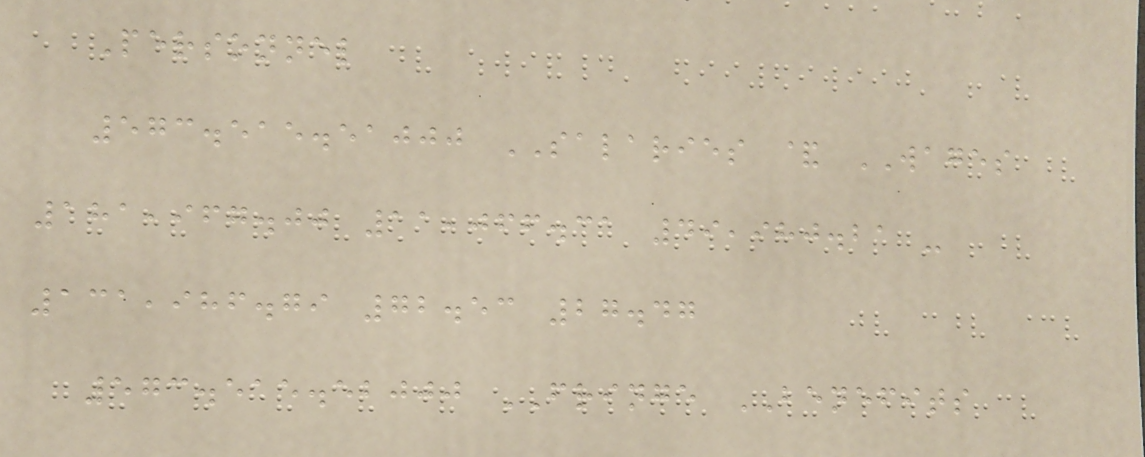Personnel
573.515.51000 SALARIES & WAGES
181,967.00 11,066.31 49,980.21 -
131,986.79 72.53 27.47
573.515.52000 FRINGE BENEFITS
